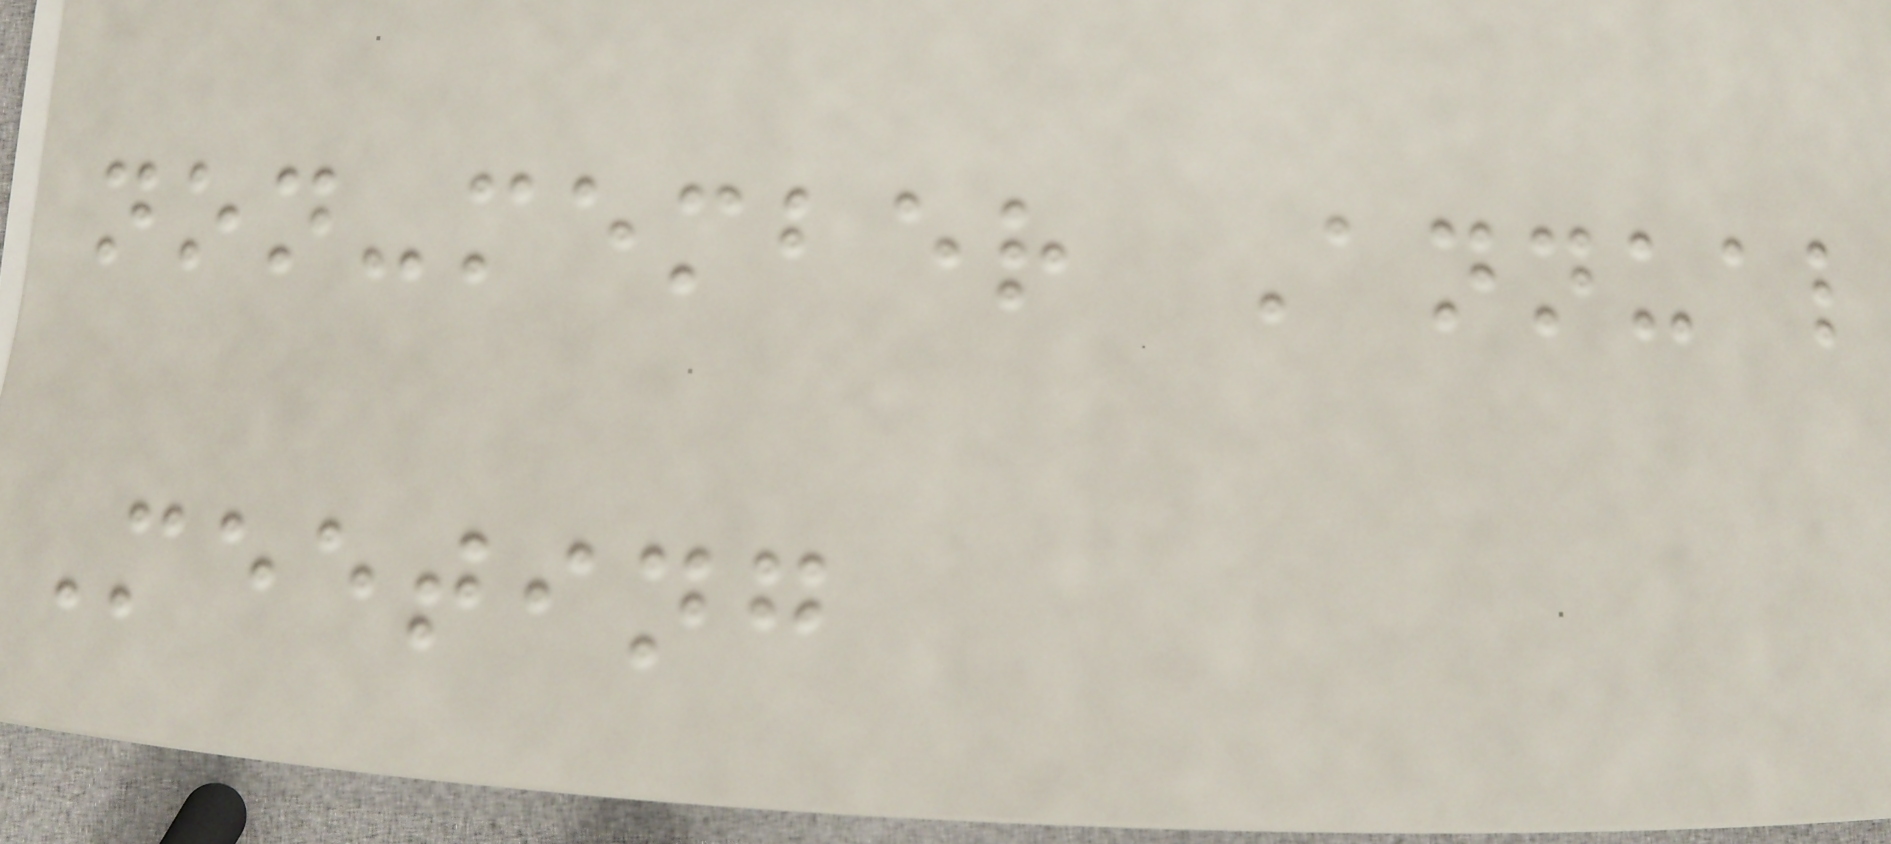non-member Annual
Meeting
